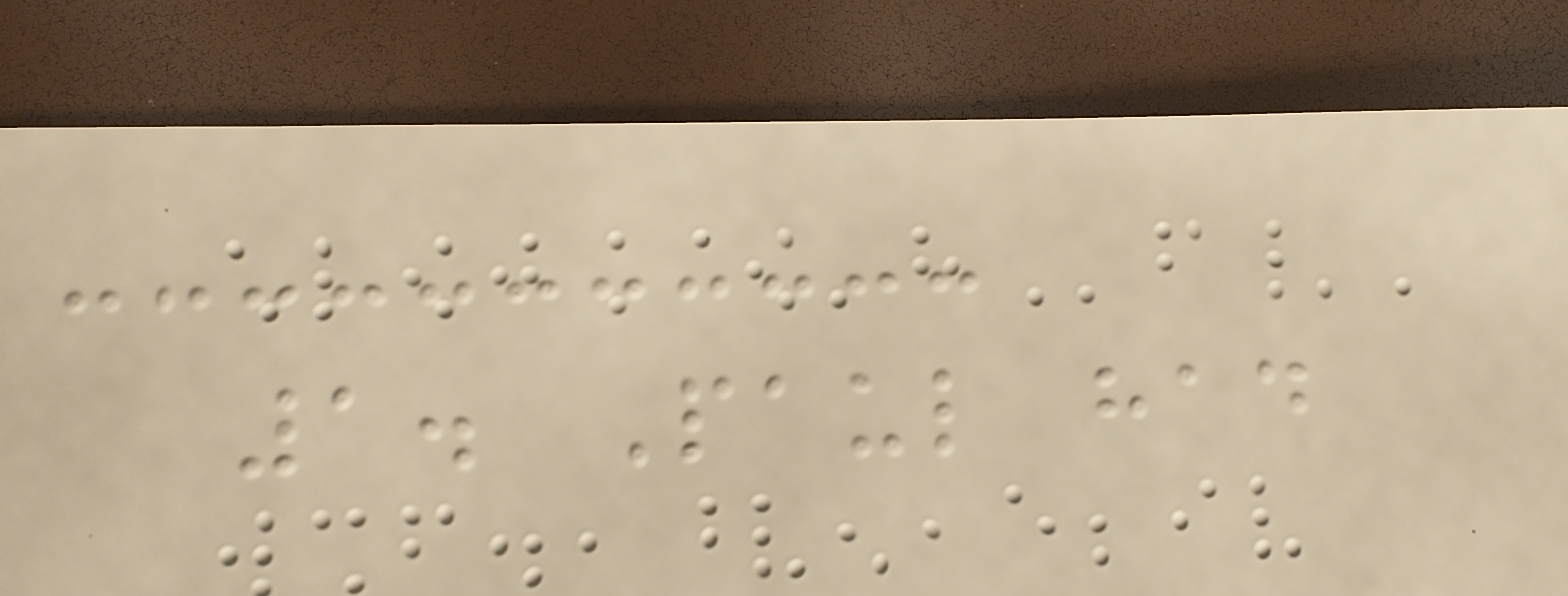1. Paul had
